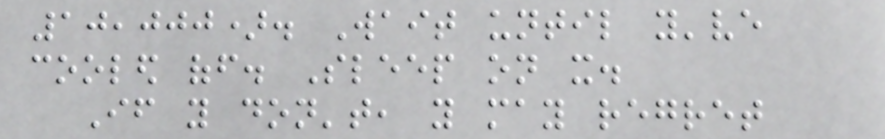10,000). Wait until you've
cooled off. Sleep on it.
If you don't, you may regret
